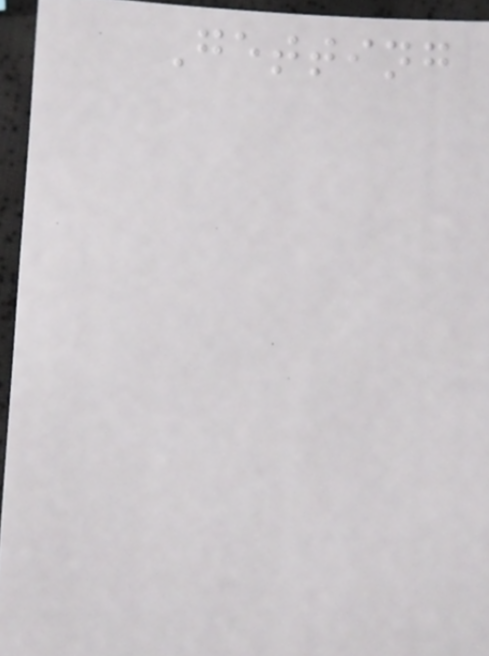Getting
